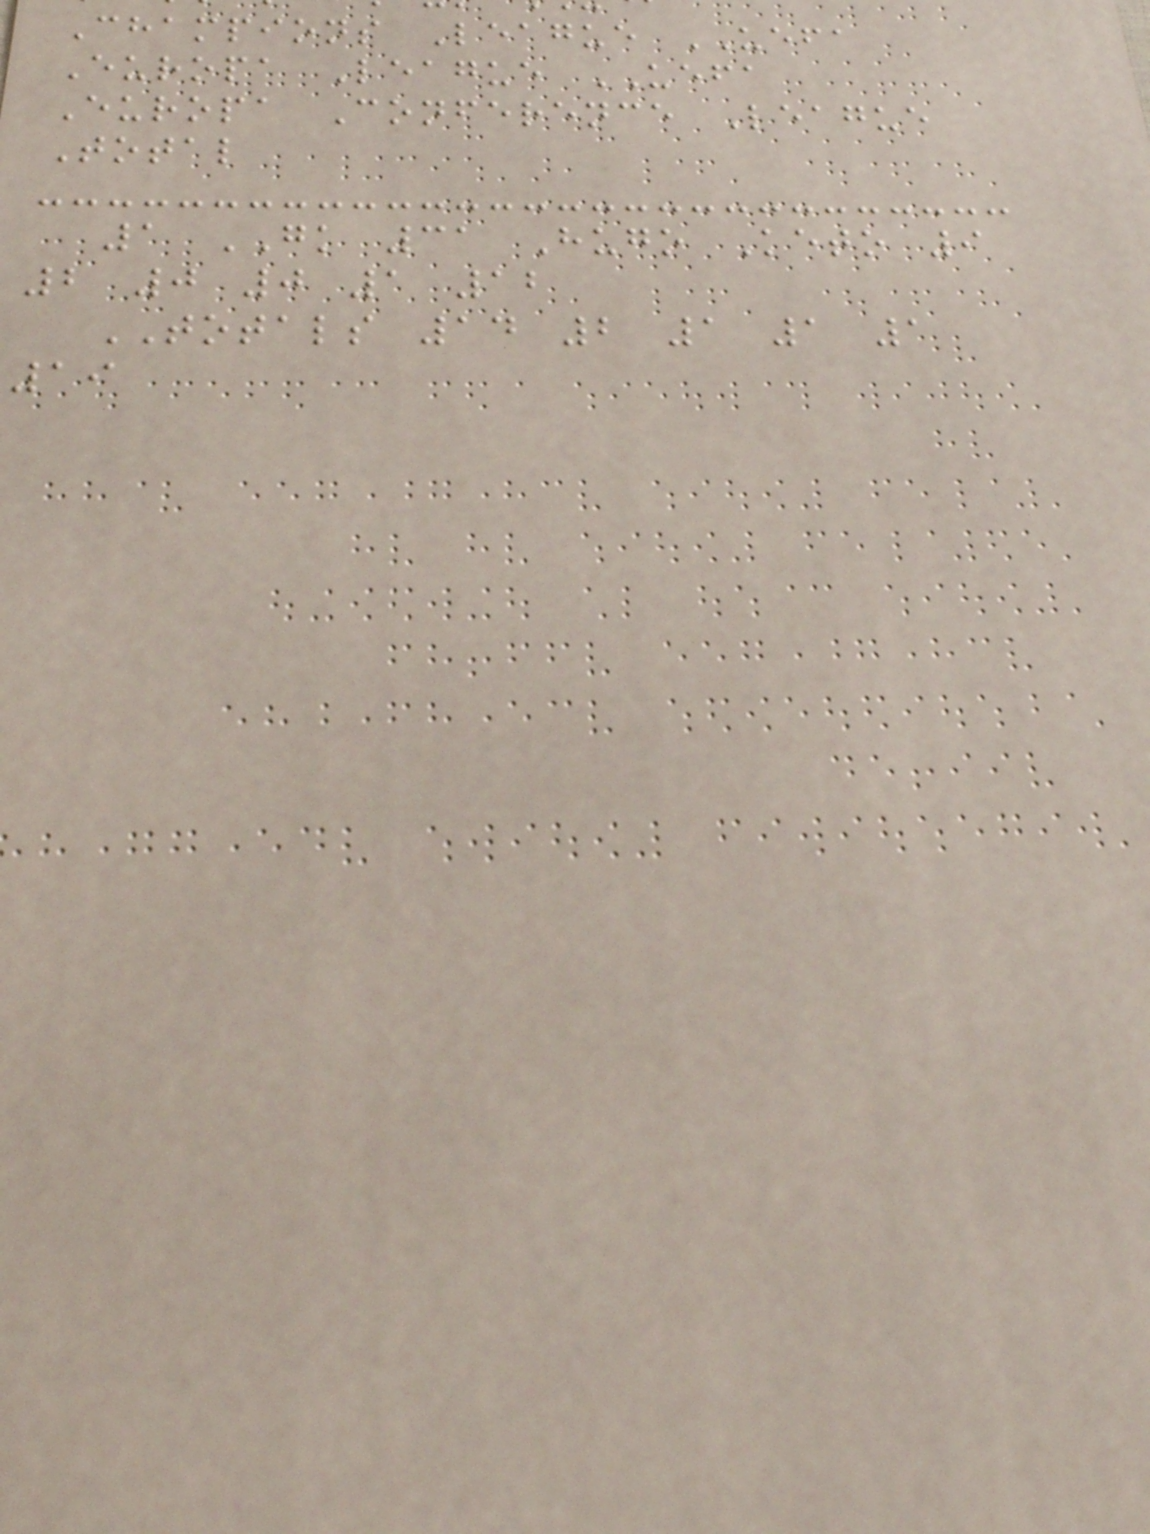Champions League UEFA
Europa League UEFA
Europa Conference League
Total
1 GK 31 Hugo Keto 9
2 0 0 1 12
TOTALS 14 2 1 1 1
19
